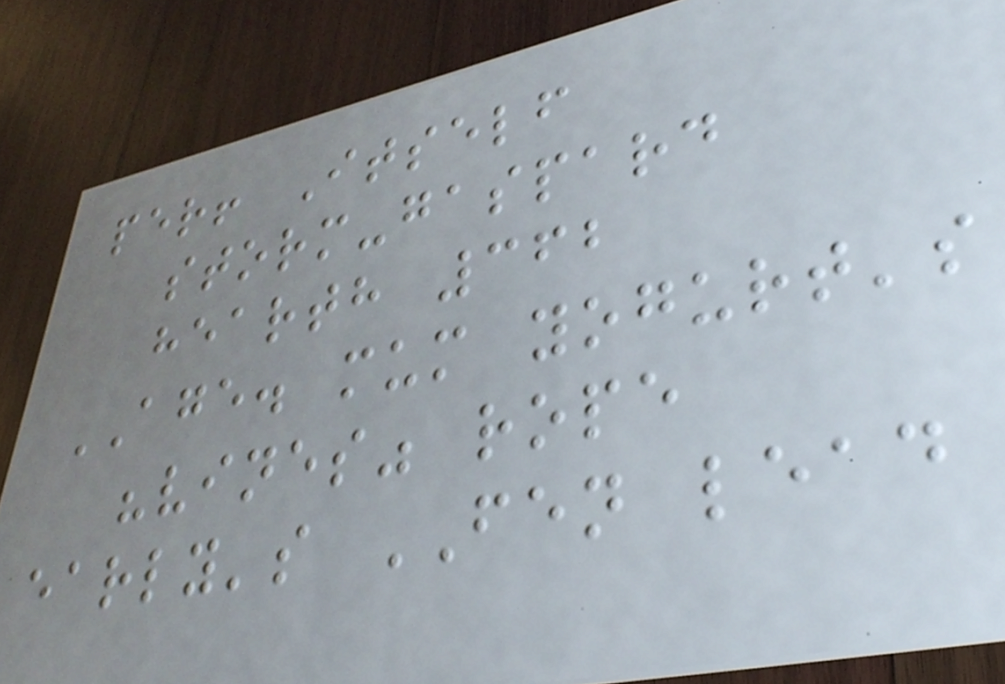per! Itself
storm-gaspard
hearth 362
AGE. mum yogurt's
"vines" rope
early's FEN lead
